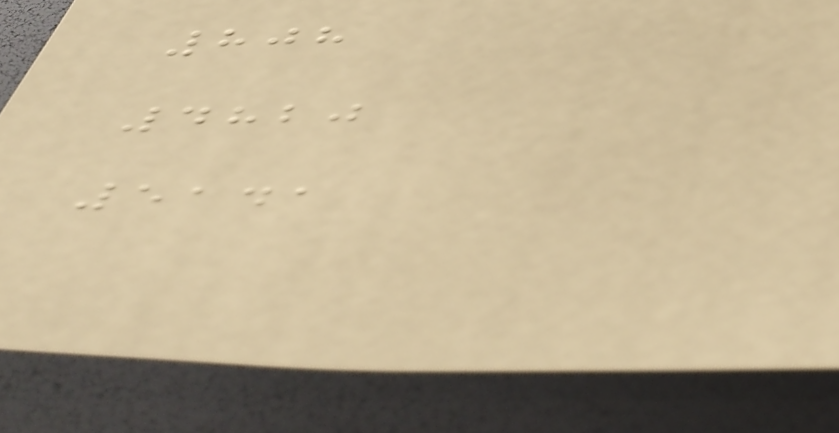808
4820
5141
